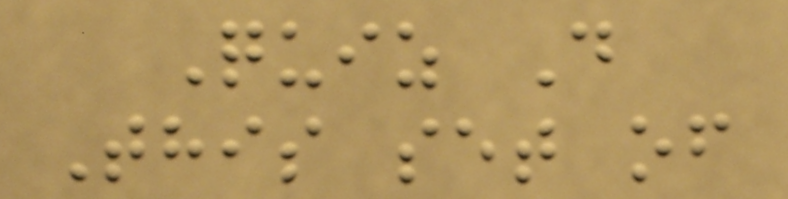Quiz D
This set of
